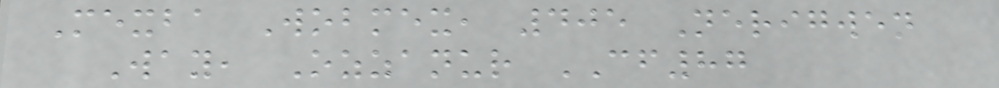Mexba Wobmex, 405 Nerigwen
Way, Ozzanur CF87
